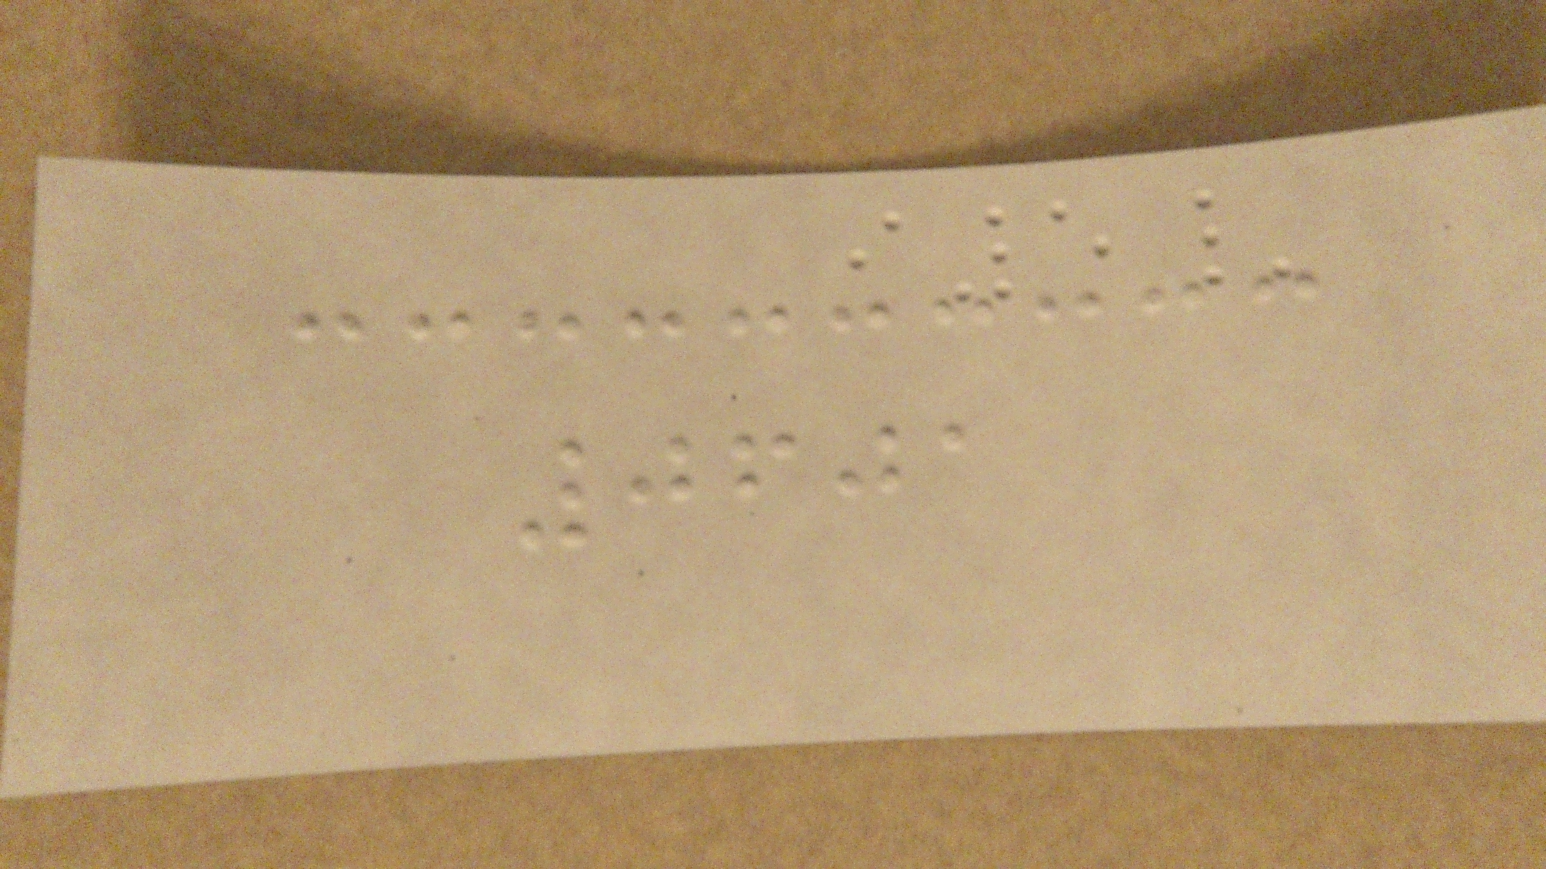0601
